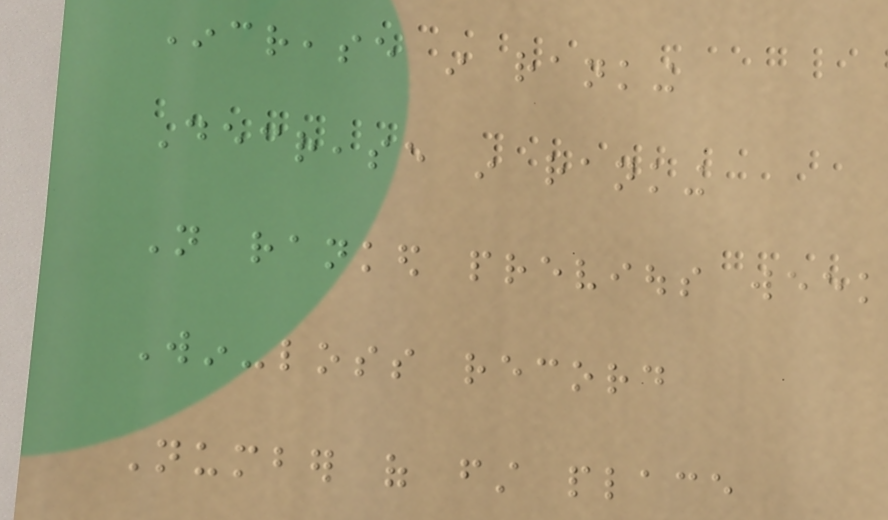Increase in ranking
Decrease in ranking
Not ranked previous week
Win-loss record
Number of first place
